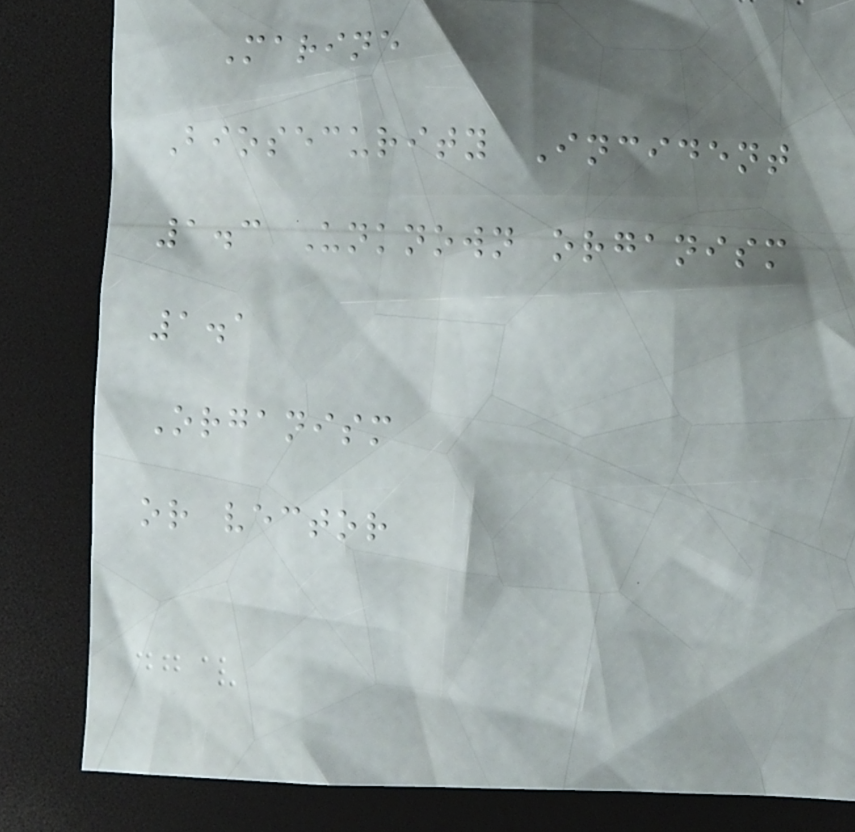Marine
Biosecurity Incident
1.3 Unknown organism
1.1
Organism
or vector
